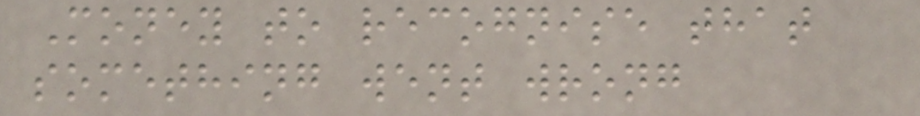Money to recognise that
something went wrong
